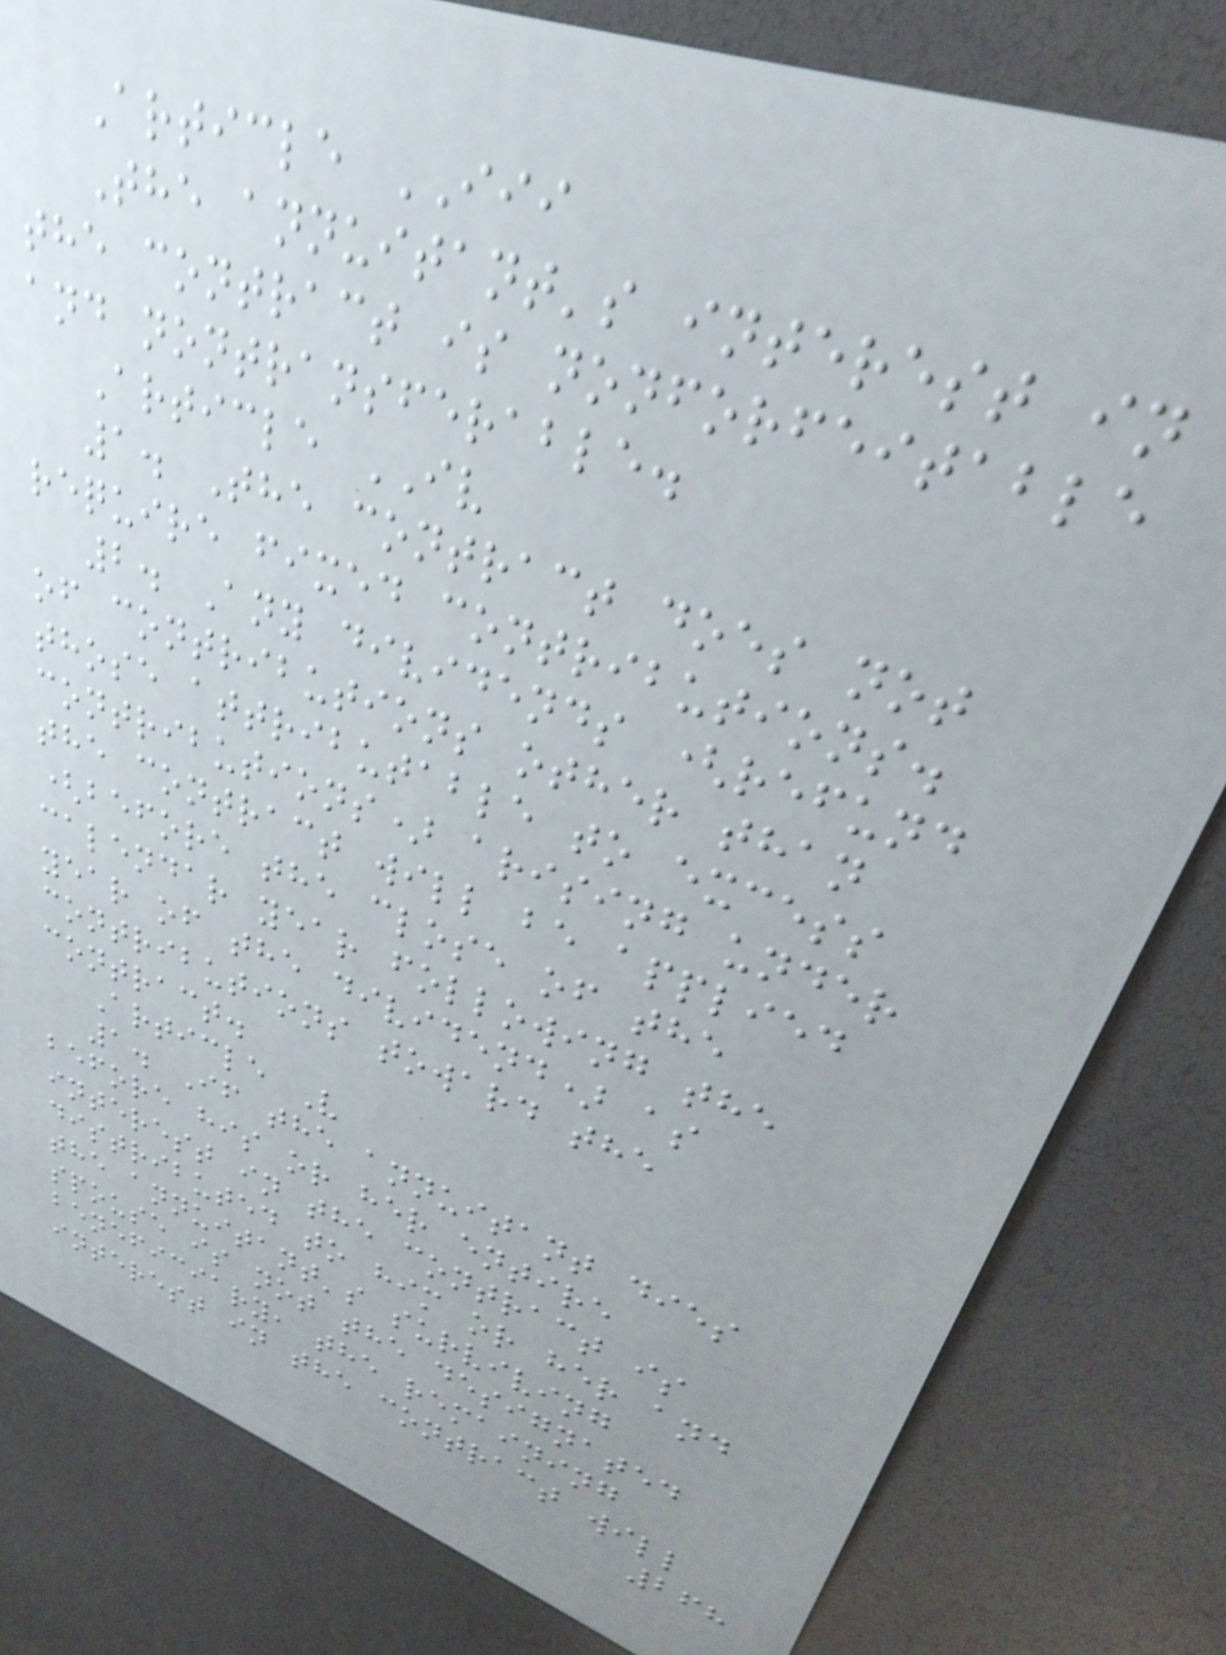Article III
The annuitant's interest in
the contract is nonforfeitable
and nontransferable.
Article IV
1. The contract does not
require fixed contributions.
2. Any dividends (refund
of contributions other than
those attributable to excess
contributions) arising under
the contract will be applied
(before the close of the
calendar year following the
year of the dividend) as
contributions toward the
contract.
Article V
1. If the annuitant dies
before his or her entire
interest in the contract is
distributed to him or her and
the annuitant's surviving
spouse is not the designated
beneficiary, the remaining
interest in the contract will
268
